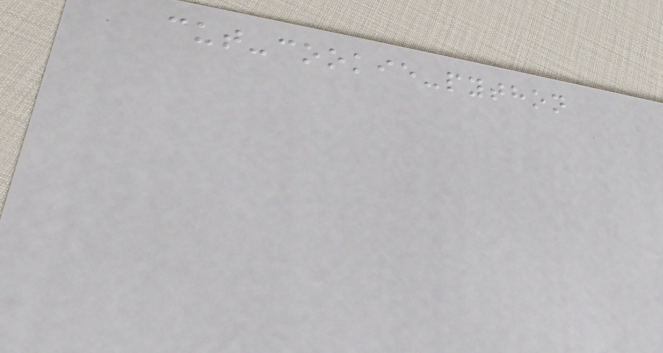cut-cookie-python
